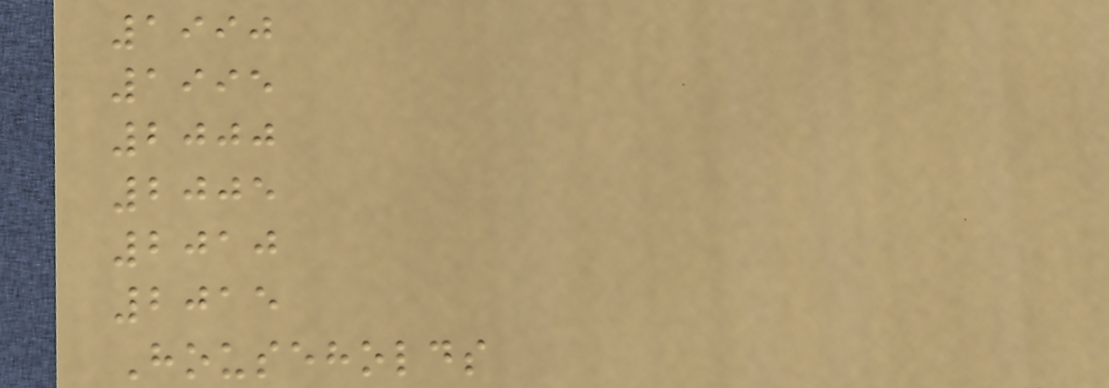1990
1995
2000
2005
2010
2015
Households
